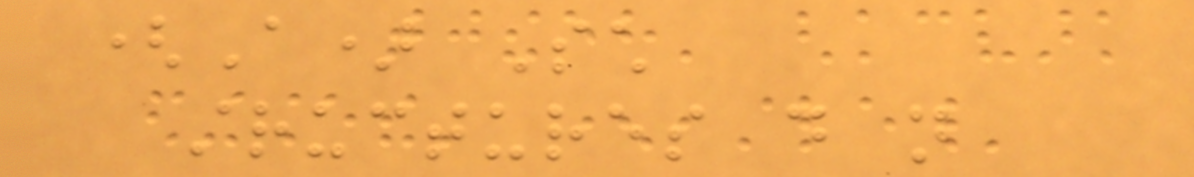(A) Such
structures do not
